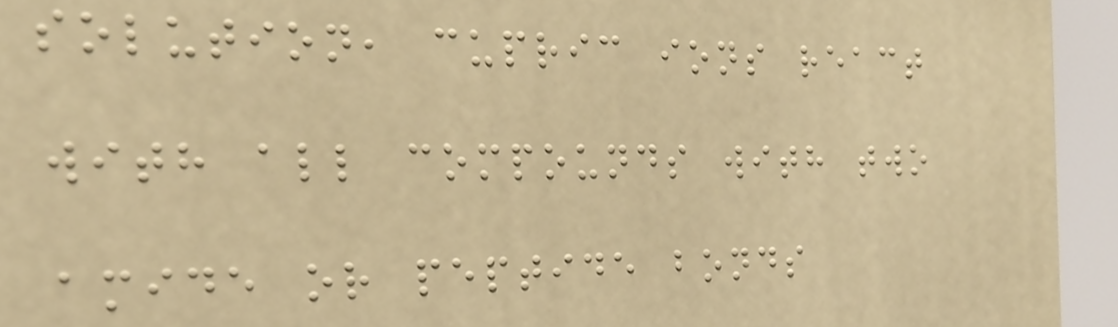solution, cupric ions react
with all compounds with two
amide or peptide bonds
